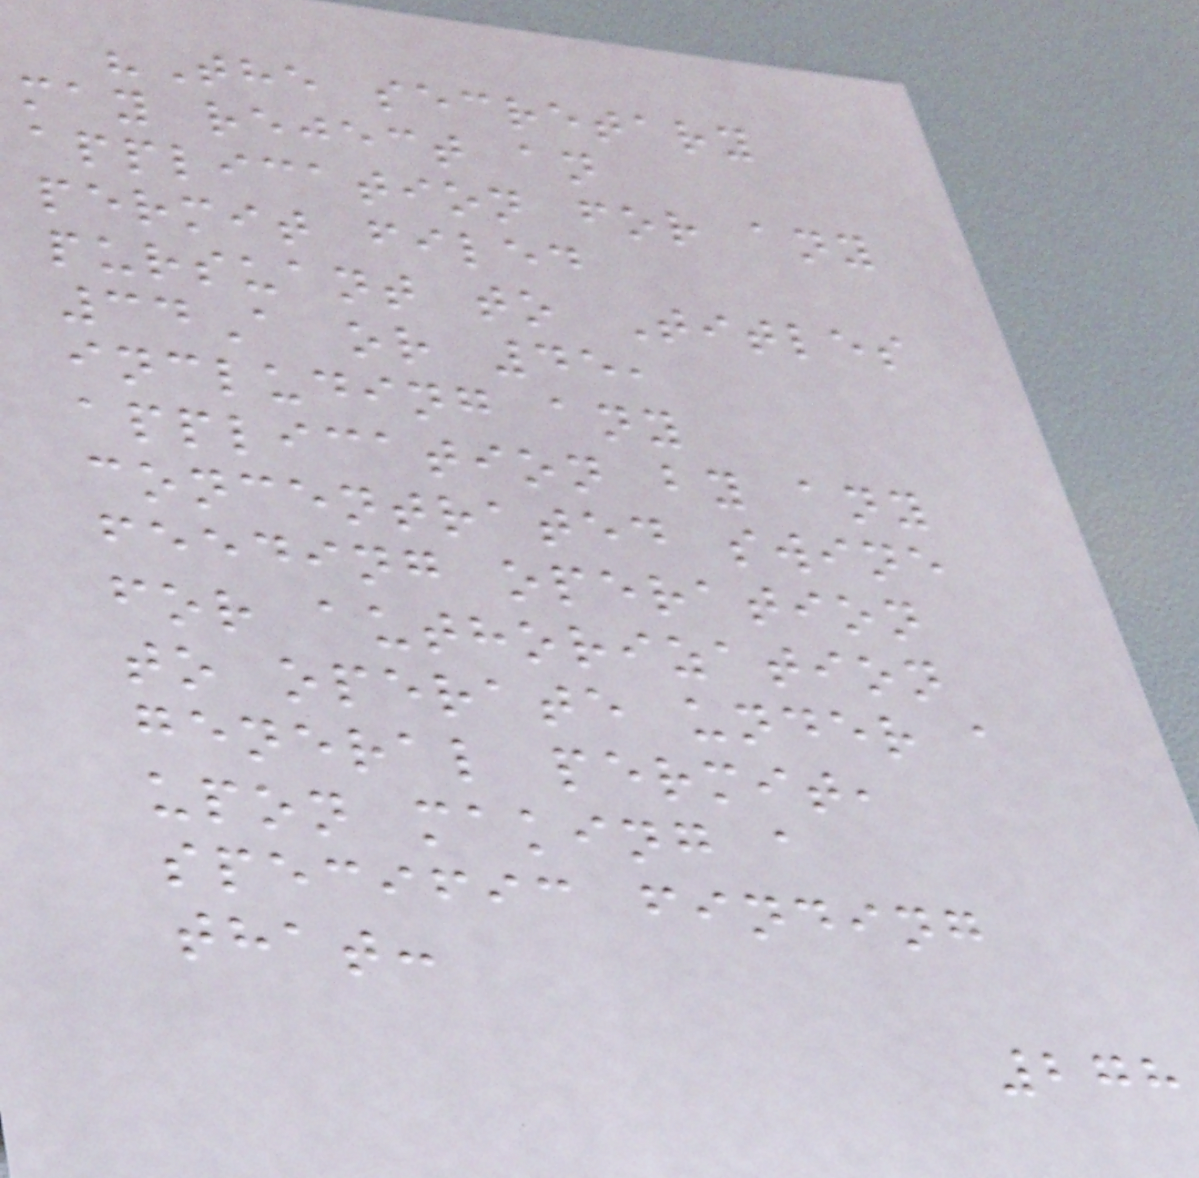"The secretary
may reject an
application for any
permit filed
pursuant to Titles
34A or 45,
including any
application by any
concentrated swine
feeding operation
for authorization
to operate under a
general permit,
upon making a
specific finding
that:
278
